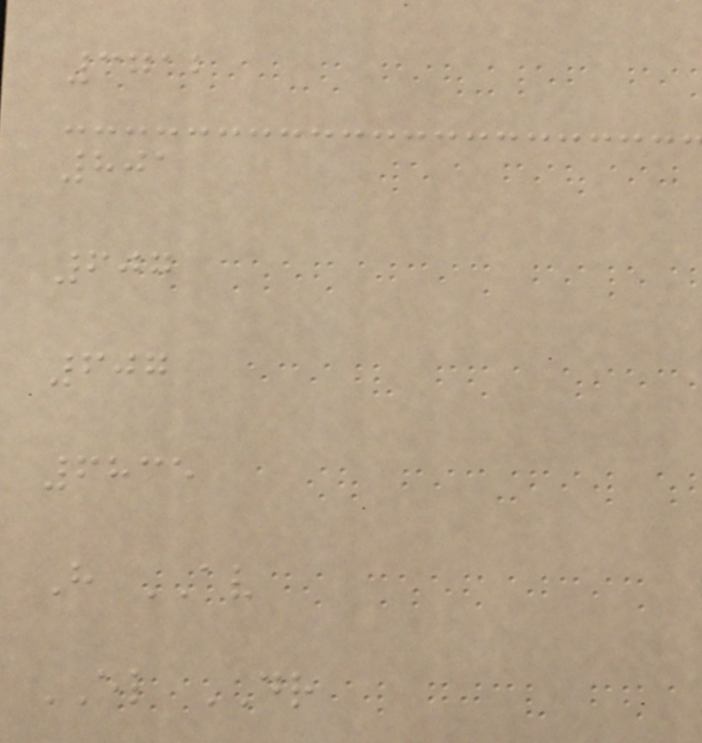3712
801
607
607
6835
H AV
EL DR
